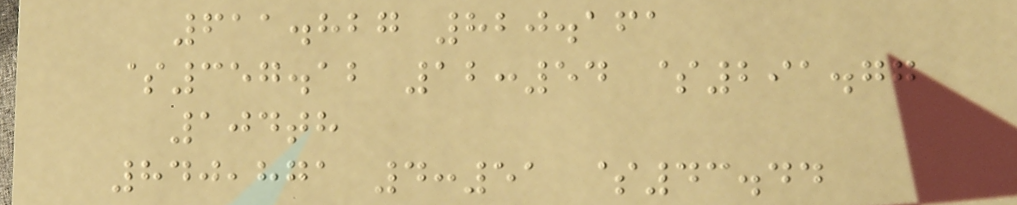611.827 820.161
$357.12 12:54 $291.77
104th
840,871 4:51 $43.44
